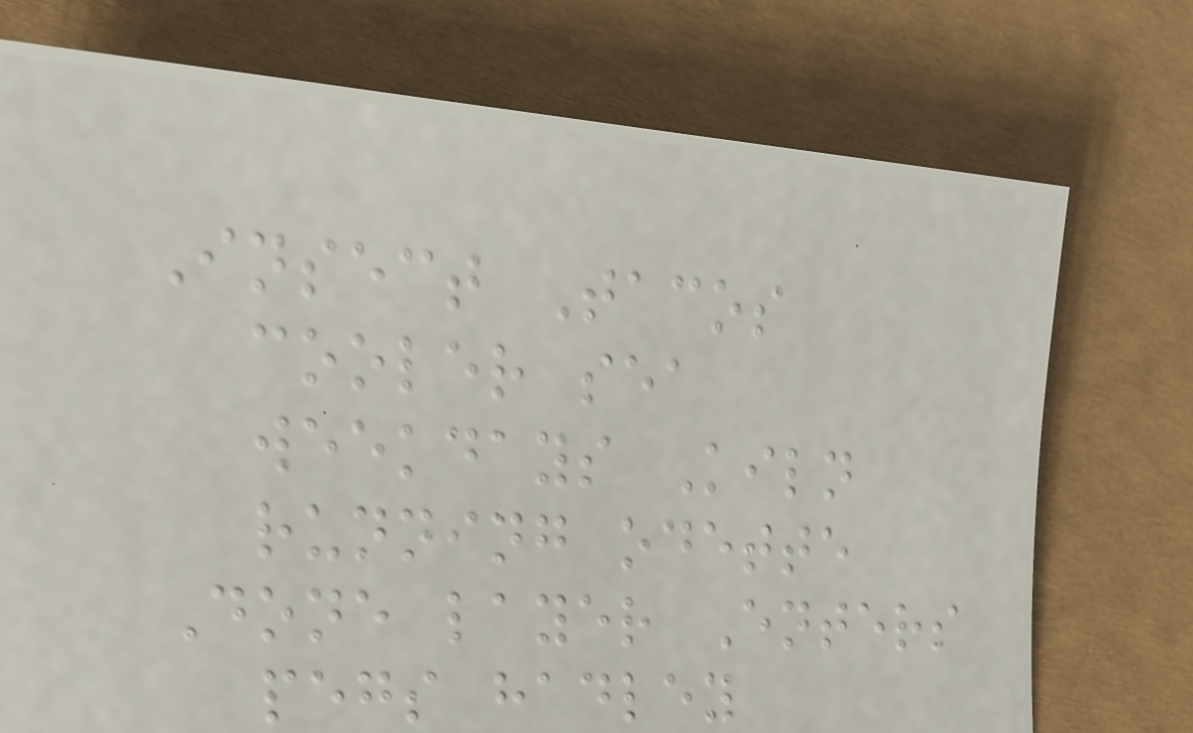Insect Tacos
cooler sea
weekdays Kiln
running odette
Done layer Enters
pegs hadley
